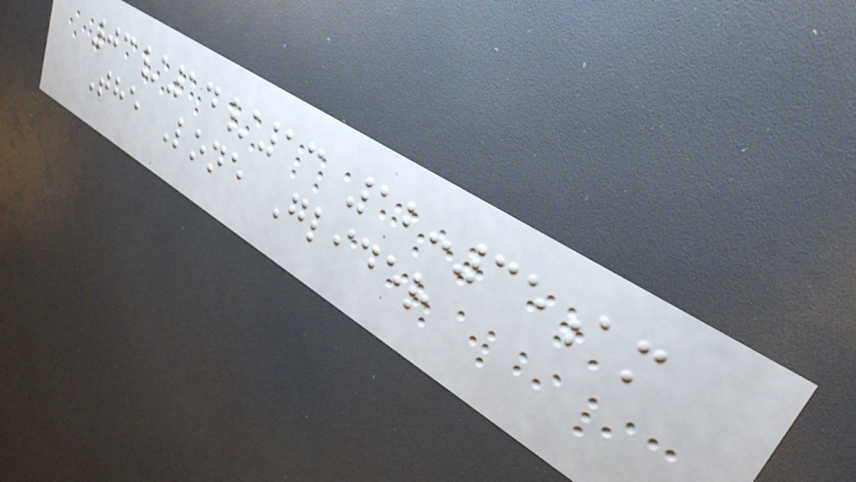03/14/13 12:35am
The Lone Glider
